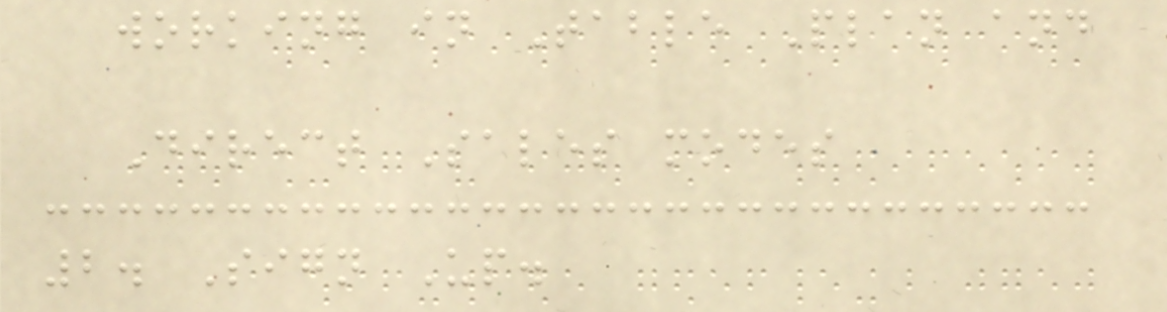working in Table Plan and
Direct Sales modes
2. Sign Up.
